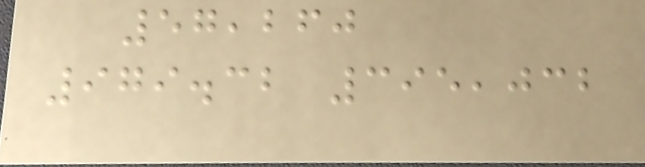57,260
979.32 395,032
